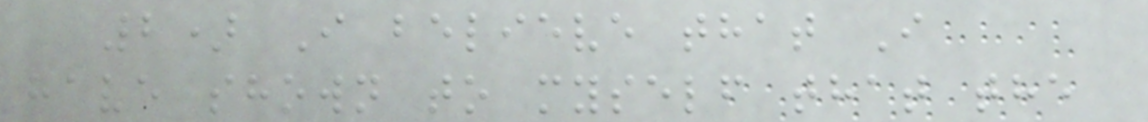2) I believe that I
have shown to myself that the
